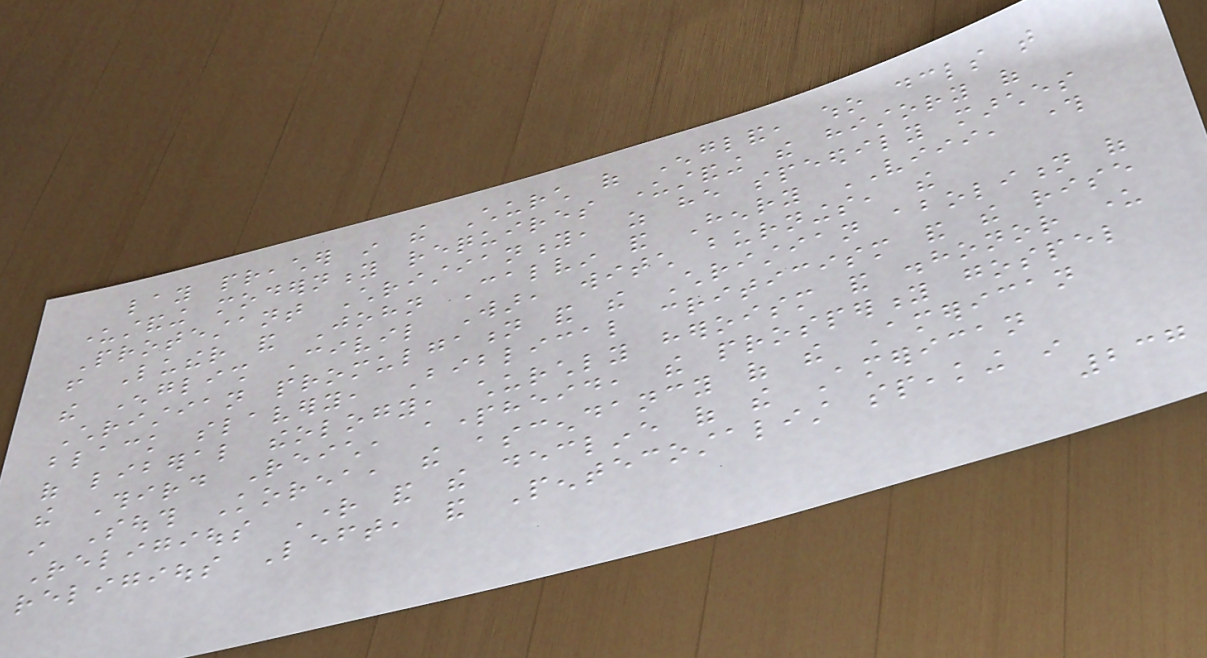lay preacher in the Church of England, who declares that
understanding modernity requires understanding the history of
Protestant Christianity, as he speedily marches
from Luther and John Calvin and Henry VIII, through
the English Civil War, witch burnings, the
Christian promulgation and the Christian abolition of
black slavery, Biblical criticism and the rise
of liberal theology, churchly heroism and dishonor under
the Third Reich, apartheid, the prosperity gospel
in South Korea, the ascendancy of the American
Religious Right and the decline of the American
religious Left, and Pentecostalist speaking in
237
